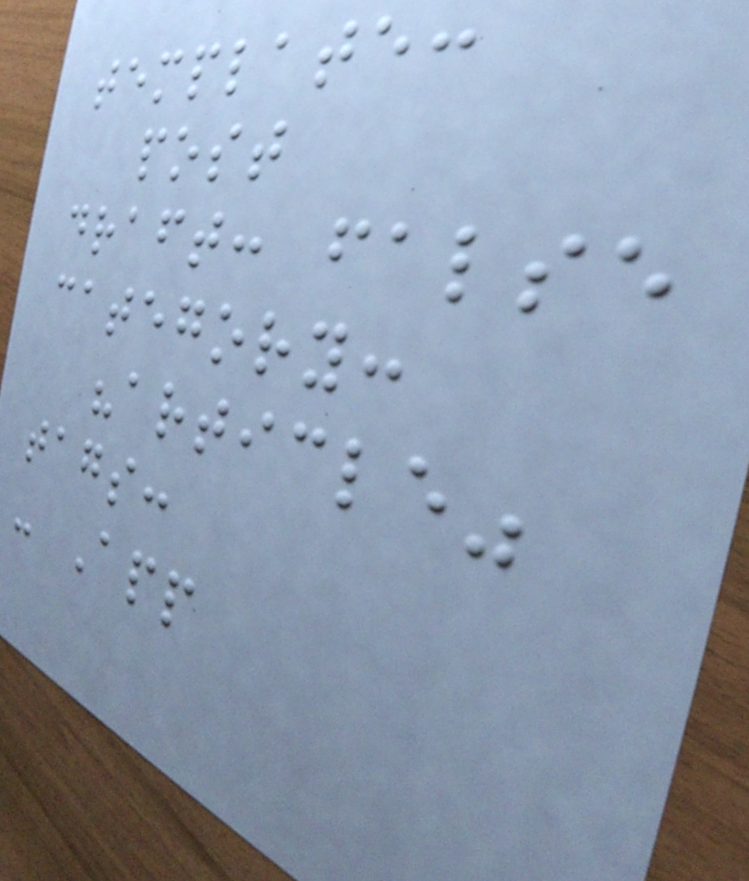template:
post
draft: false
category:
"article"
tags:
- App
